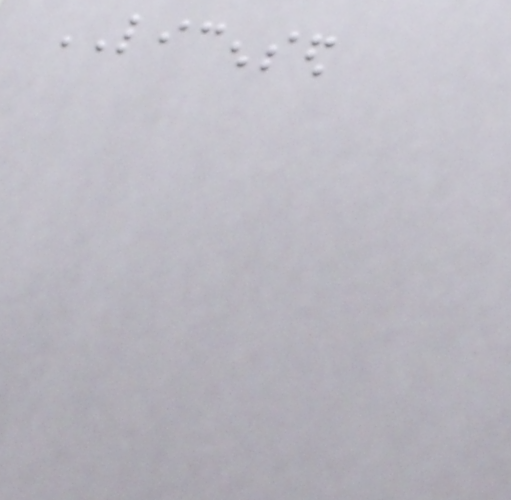LICENSED
